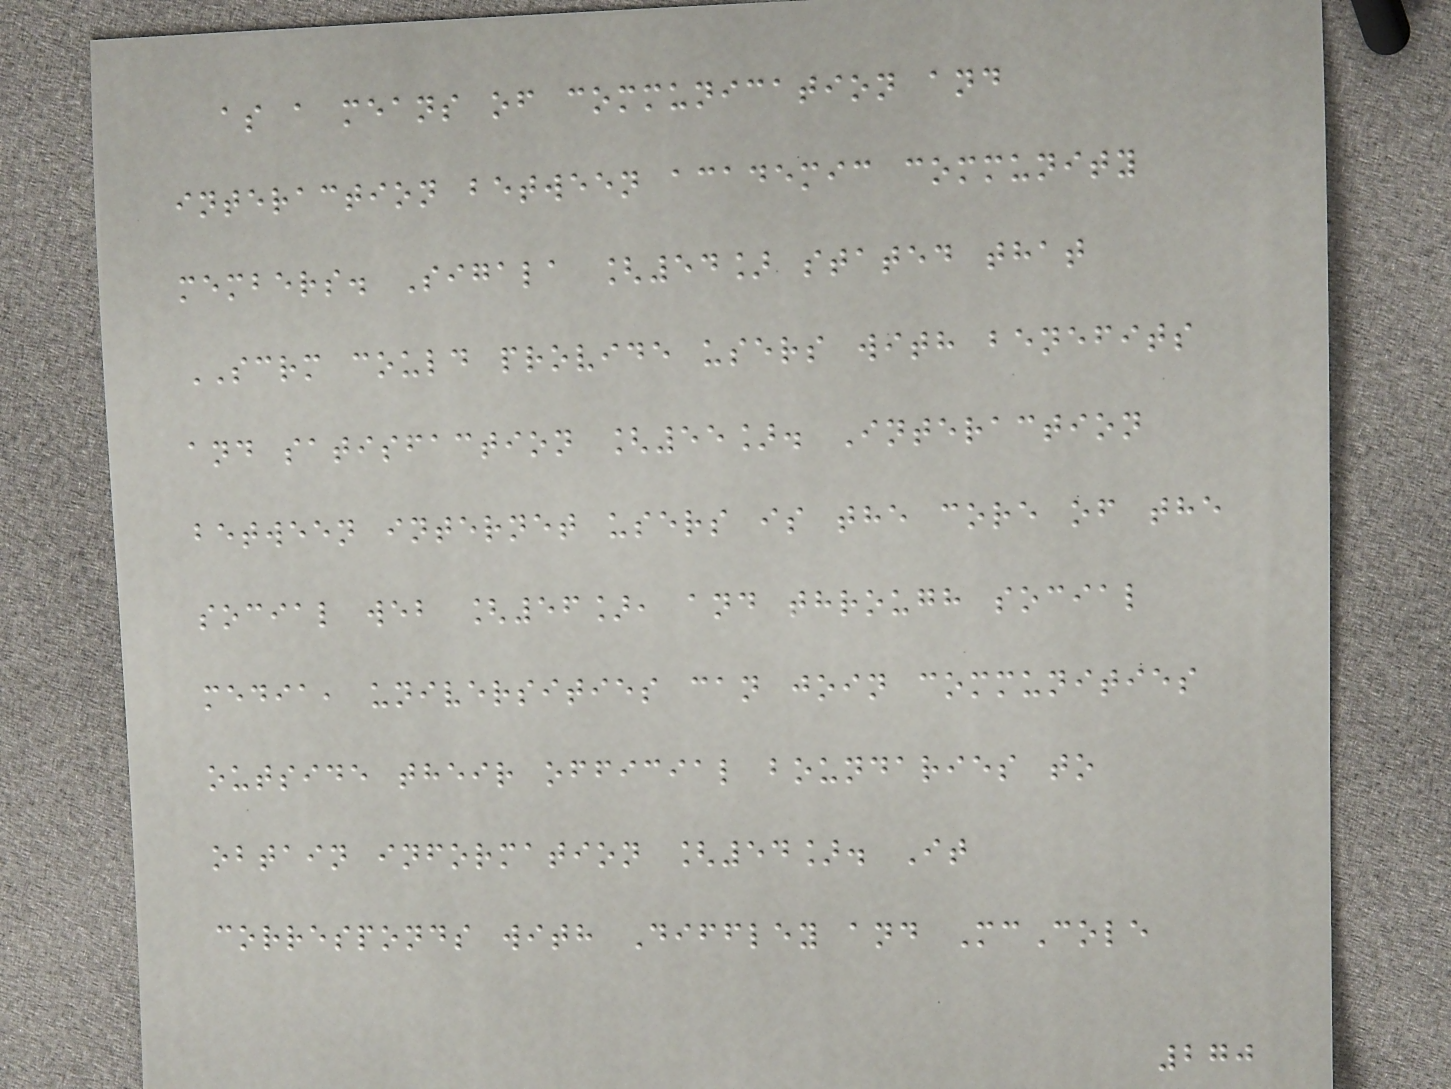as a means of communication and
interaction between academic community
members. Sigala [54] stated that
SCRM could provide users with benefits
and satisfaction [55]. Interaction
between internet users is the core of the
social web [56], and through social
media, universities can join communities
outside their official boundaries to
obtain information [54]. It
corresponds with Diffley and McCole
270
